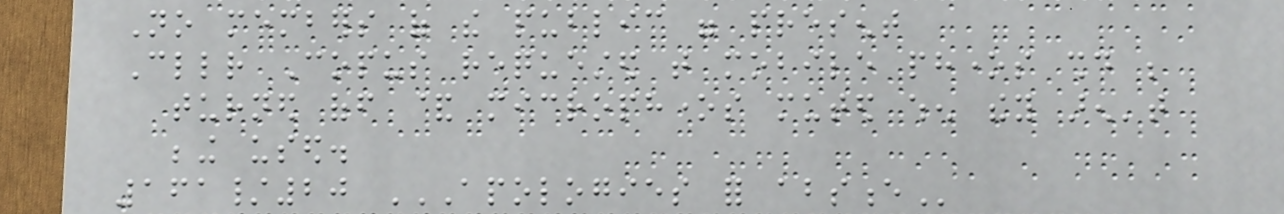No members of the public were present
Cllr Copus requested that mobile phones should be
turned off & microphones muted when they aren't
being used.
161/20 APOLOGIES FOR ABSENCE
